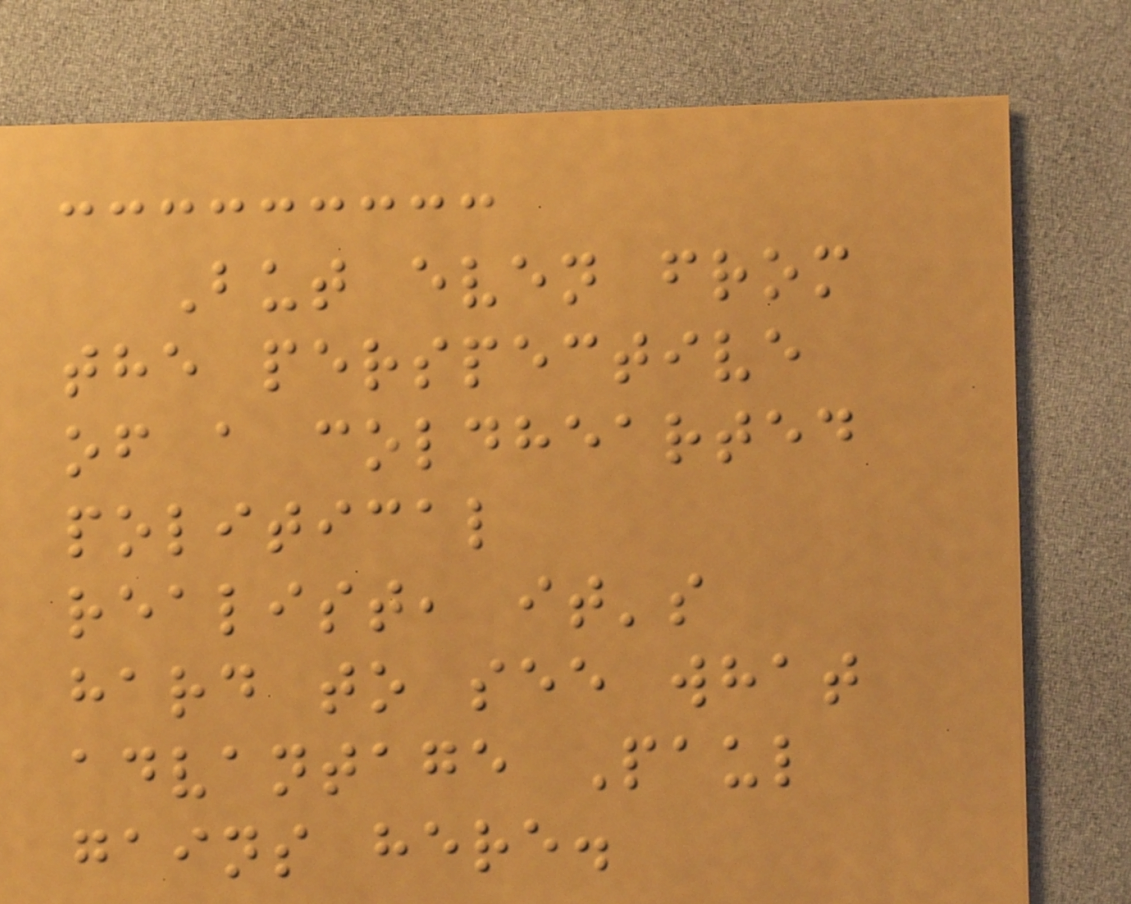But even from
the perspective
of a coldhearted
political
realist, it's
hard to see what
advantage Paul
gains here.
